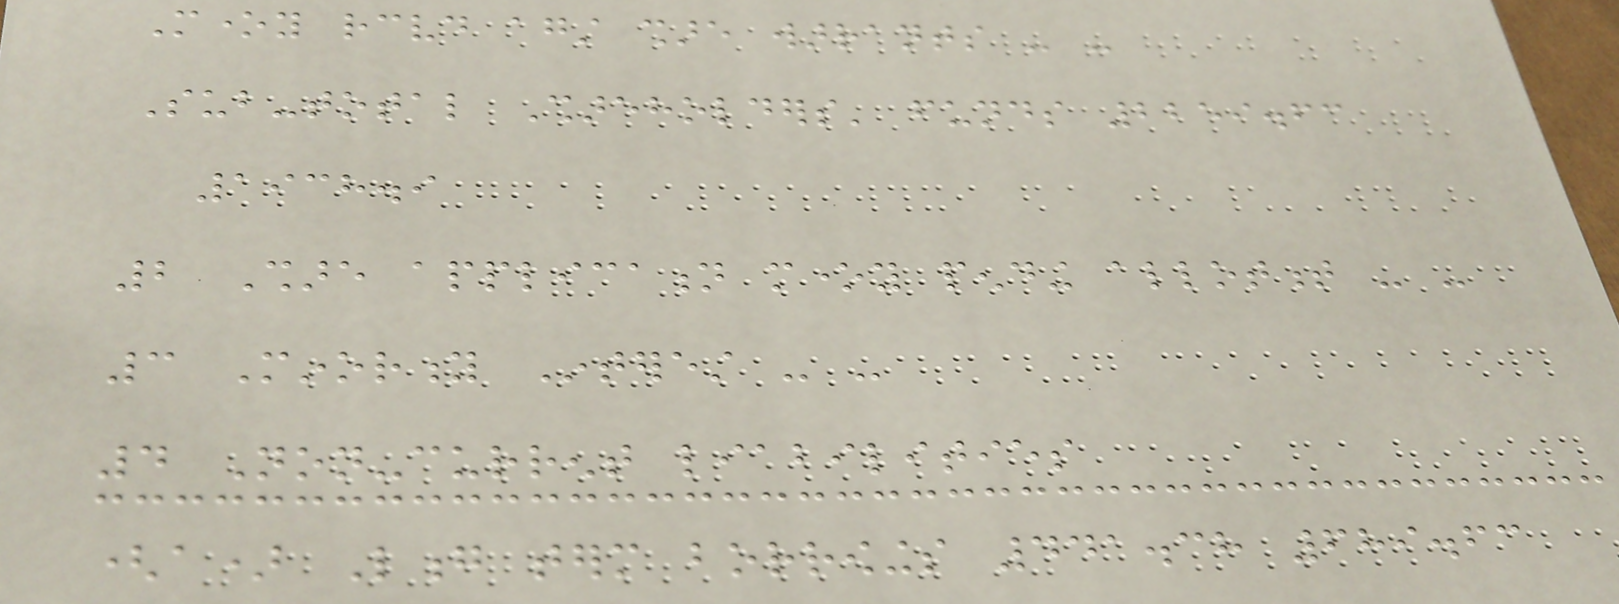Money received against share warrants - -
Sub-total Shareholders' funds 2259.63
1938.9
2 Share application money pending allotment - -
3 Minority Interest - -
4 Non-current liabilities
(a) Long term borrowings 441.38 689.63
